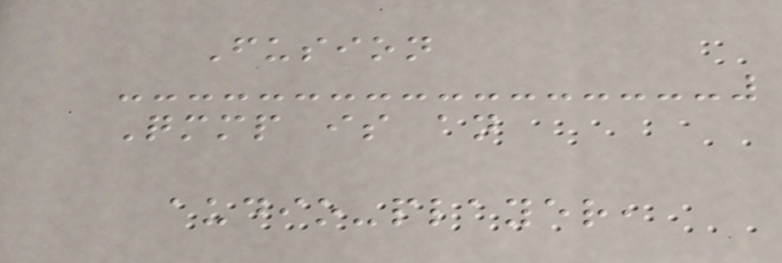Fusion
Qmmp is an
audio-player,
